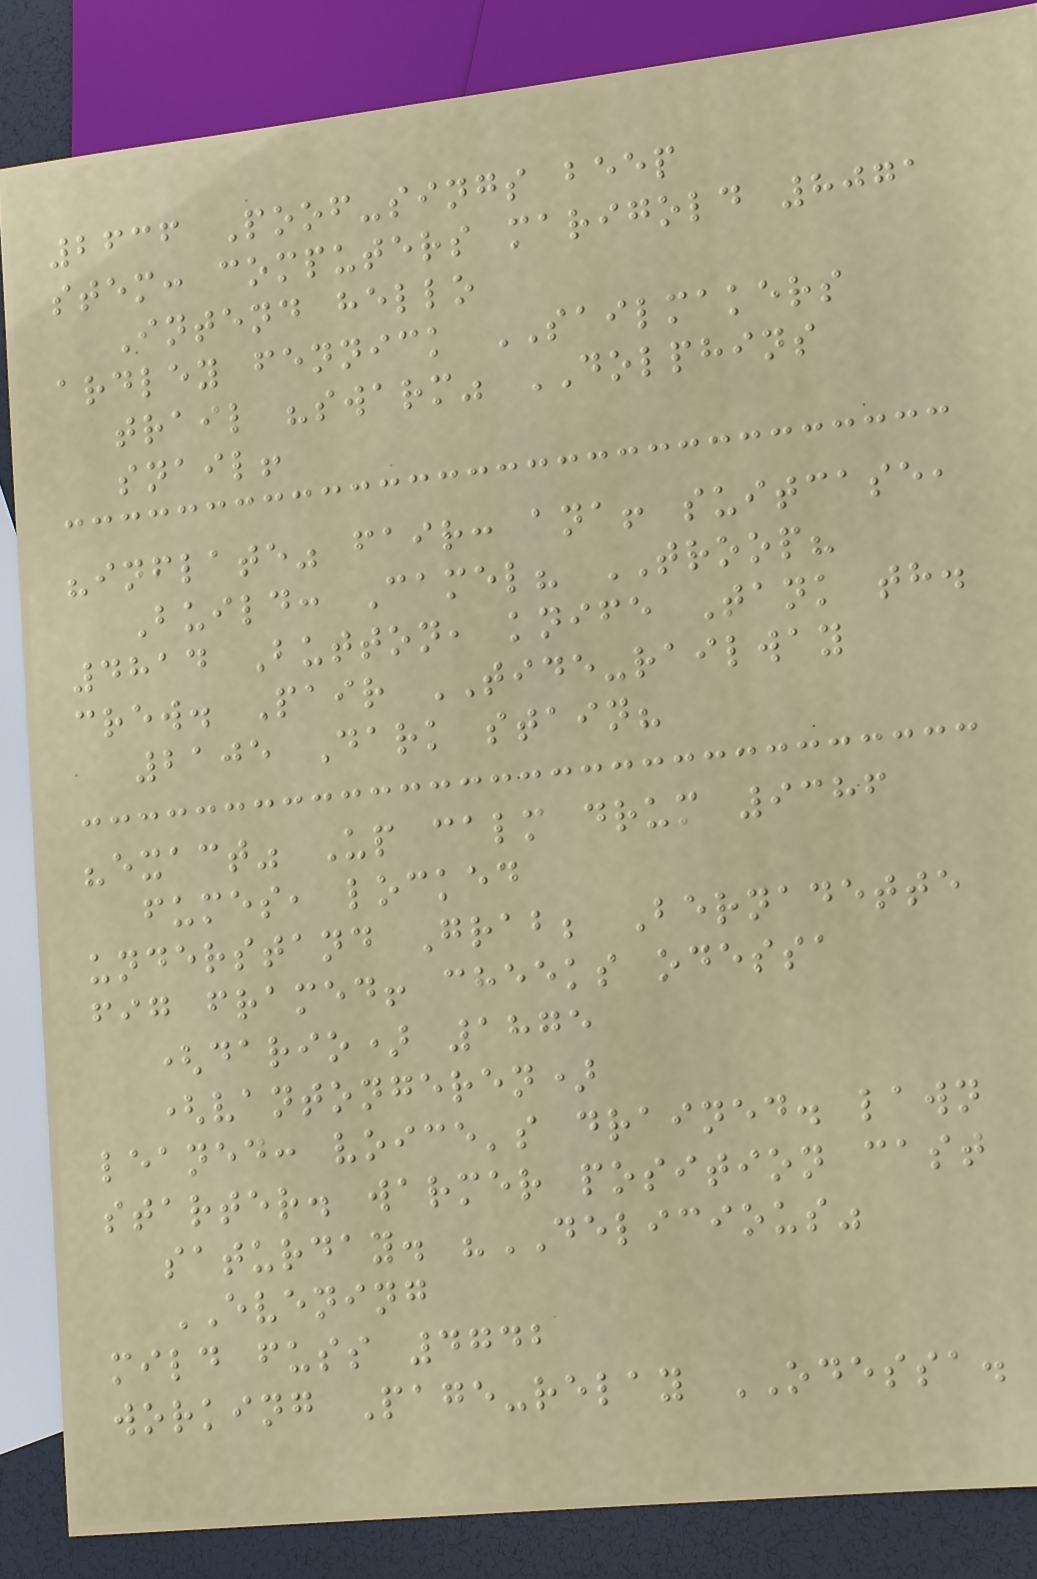2636 Poof-sings beep
stem: computers marigold 8071
Intend hello
ardley fennick SAILMAKERS
trail "swarm" DOLPHINS
snail!
"inflate" fair: ana! suitcase,
Build: Camel? TROOP?
4814 Button, knife Tank th.
crew. Pair TIDE-railway
2105 Dark stain?
"exact" Up calm drum 9386
fumes, locked
understand Grab; Bernadette
fig framed! cheeks odessa
(dario) 1875
(vantongeren)
leaned: voice's drained. lawn
starter. warmer position cast
saturday. "DELICIOUS"
EVENING
mild fuss 4742
working Page-relay ODESSA.
